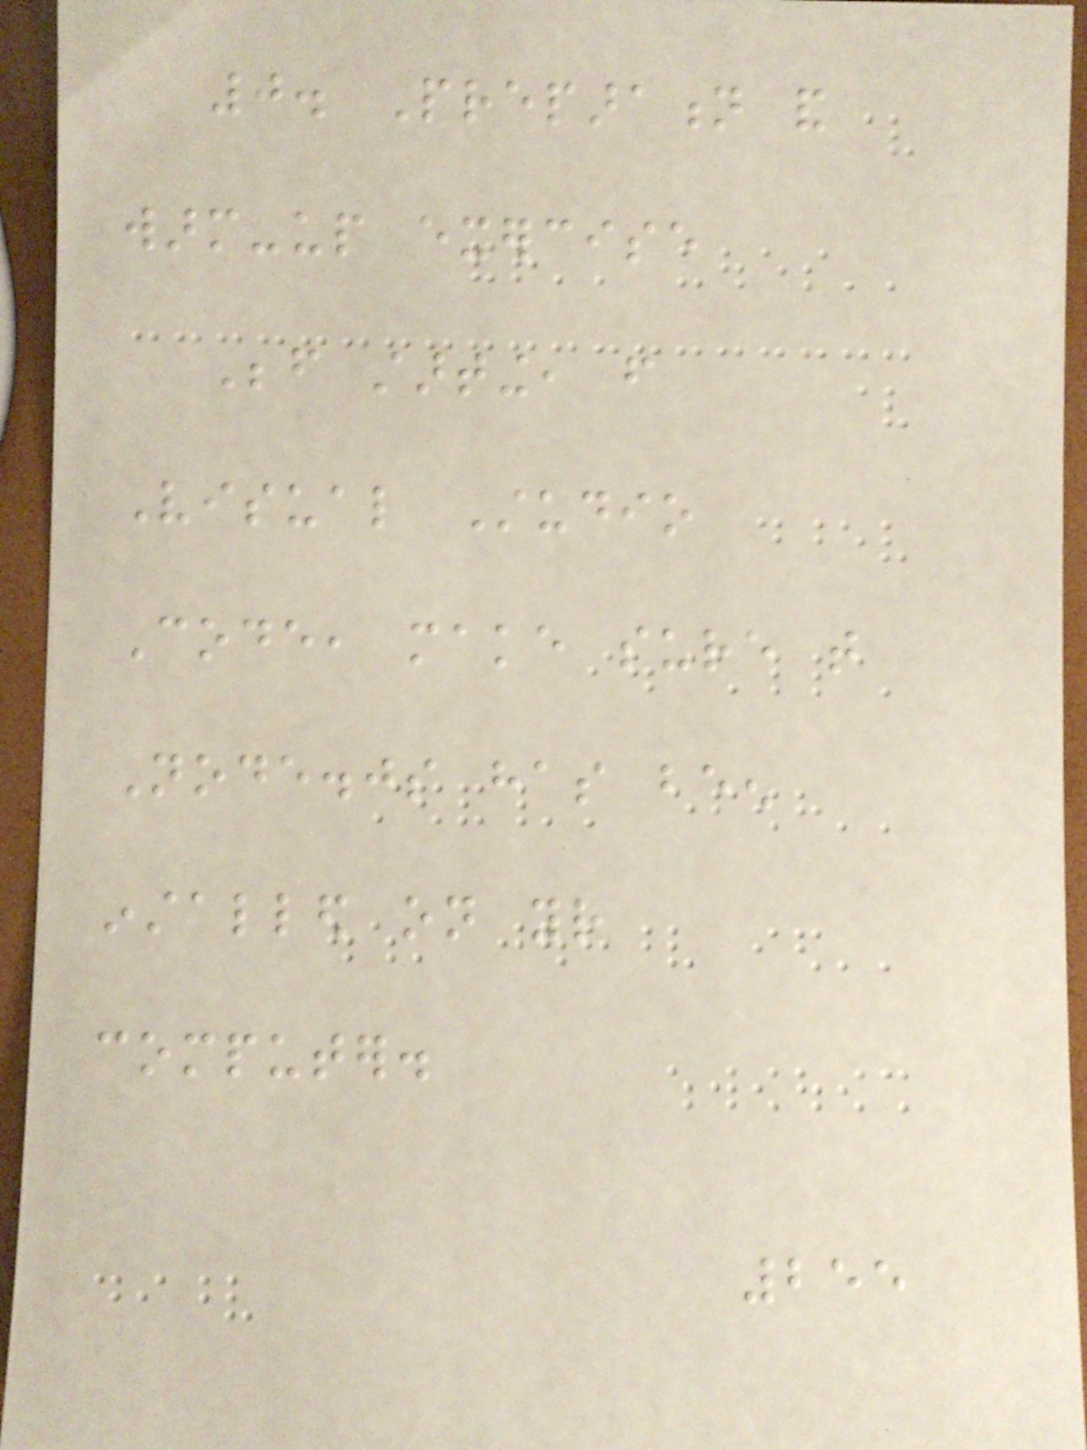0. Preparation and
warm-up exercise
Before starting, from
Visual Studio
Code, make sure that
Node.js has been
installed on your
computer.
255
